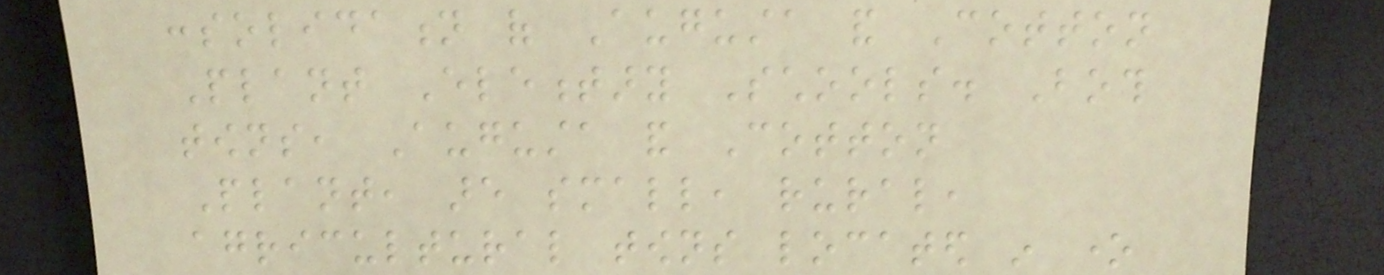consolidation of Augusta and Cotton
Plant Elementary Schools. Both
towns, Augusta and Cotton
Plant, are small, rural,
agricultural towns located in one
